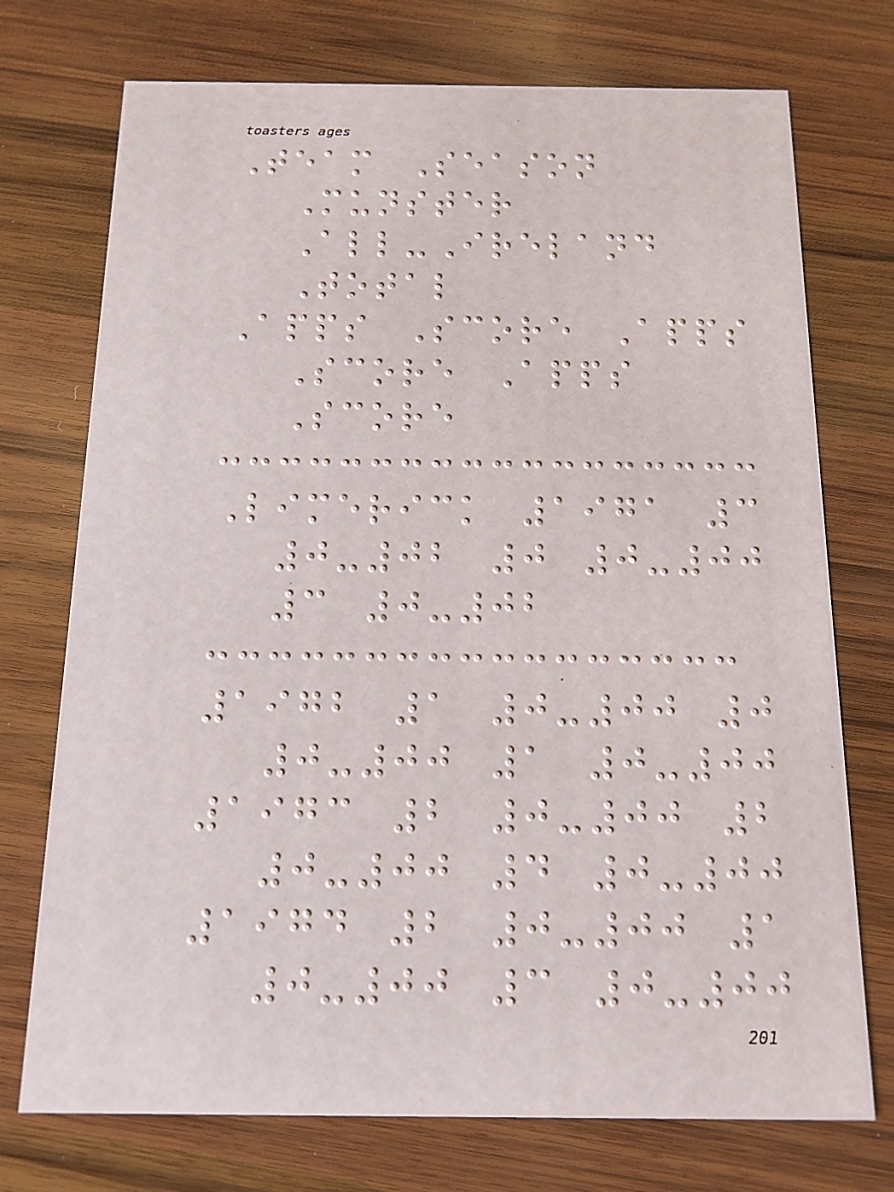Team Season
Munster
All-Ireland
Total
Apps Score Apps
Score Apps
Score
Limerick 1971 3
0-02 0 0-00
3 0-02
1972 1 0-00 0
0-00 1 0-00
1973 2 0-00 2
0-00 4 0-00
1974 2 0-00 1
0-00 3 0-00
